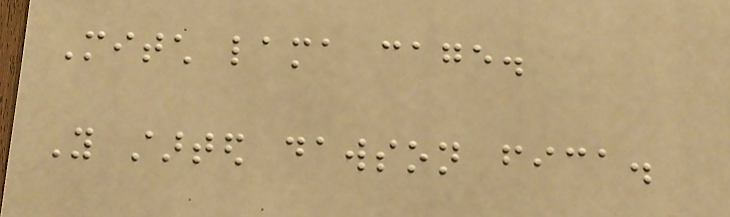Mitch lama cage.
You started dawson fica.
